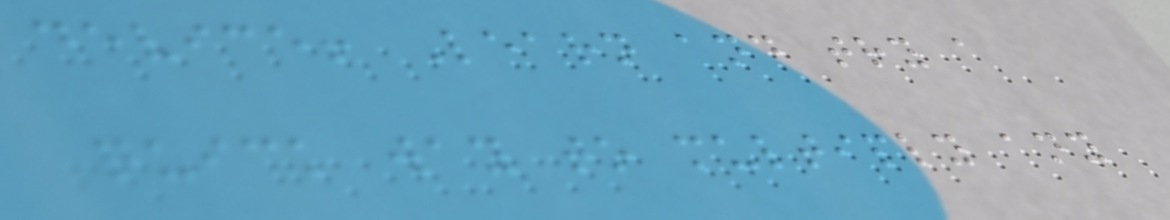device! Learn and try a
quick way to multiply any
